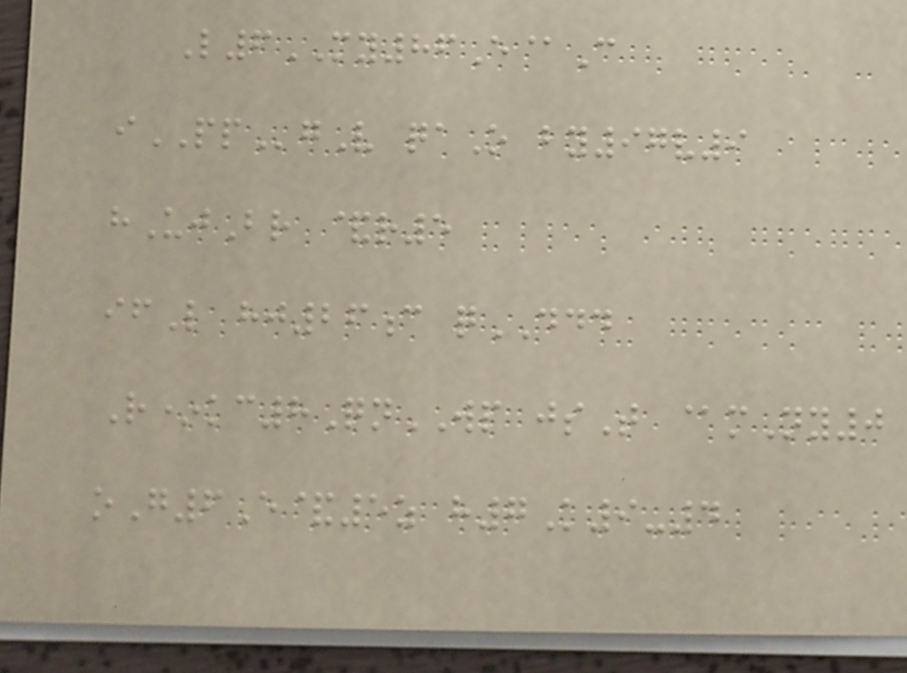L6MY86E@C
iPPgV qaO by97v9
hUjBr &r5
ifL hj26c qDDD
R*kc8QnWP jsT @mNy0
oG6E&5z h7K9-4
